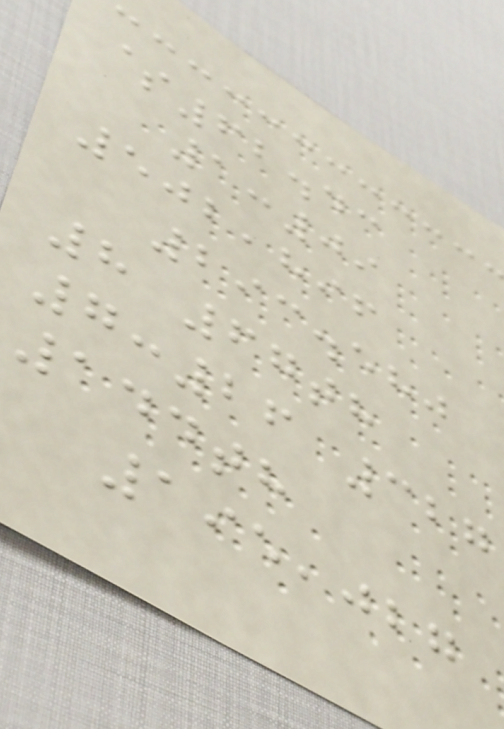$62.43
1:09
502,896
293.580
8 67th
7:26 327
144th
195,027
